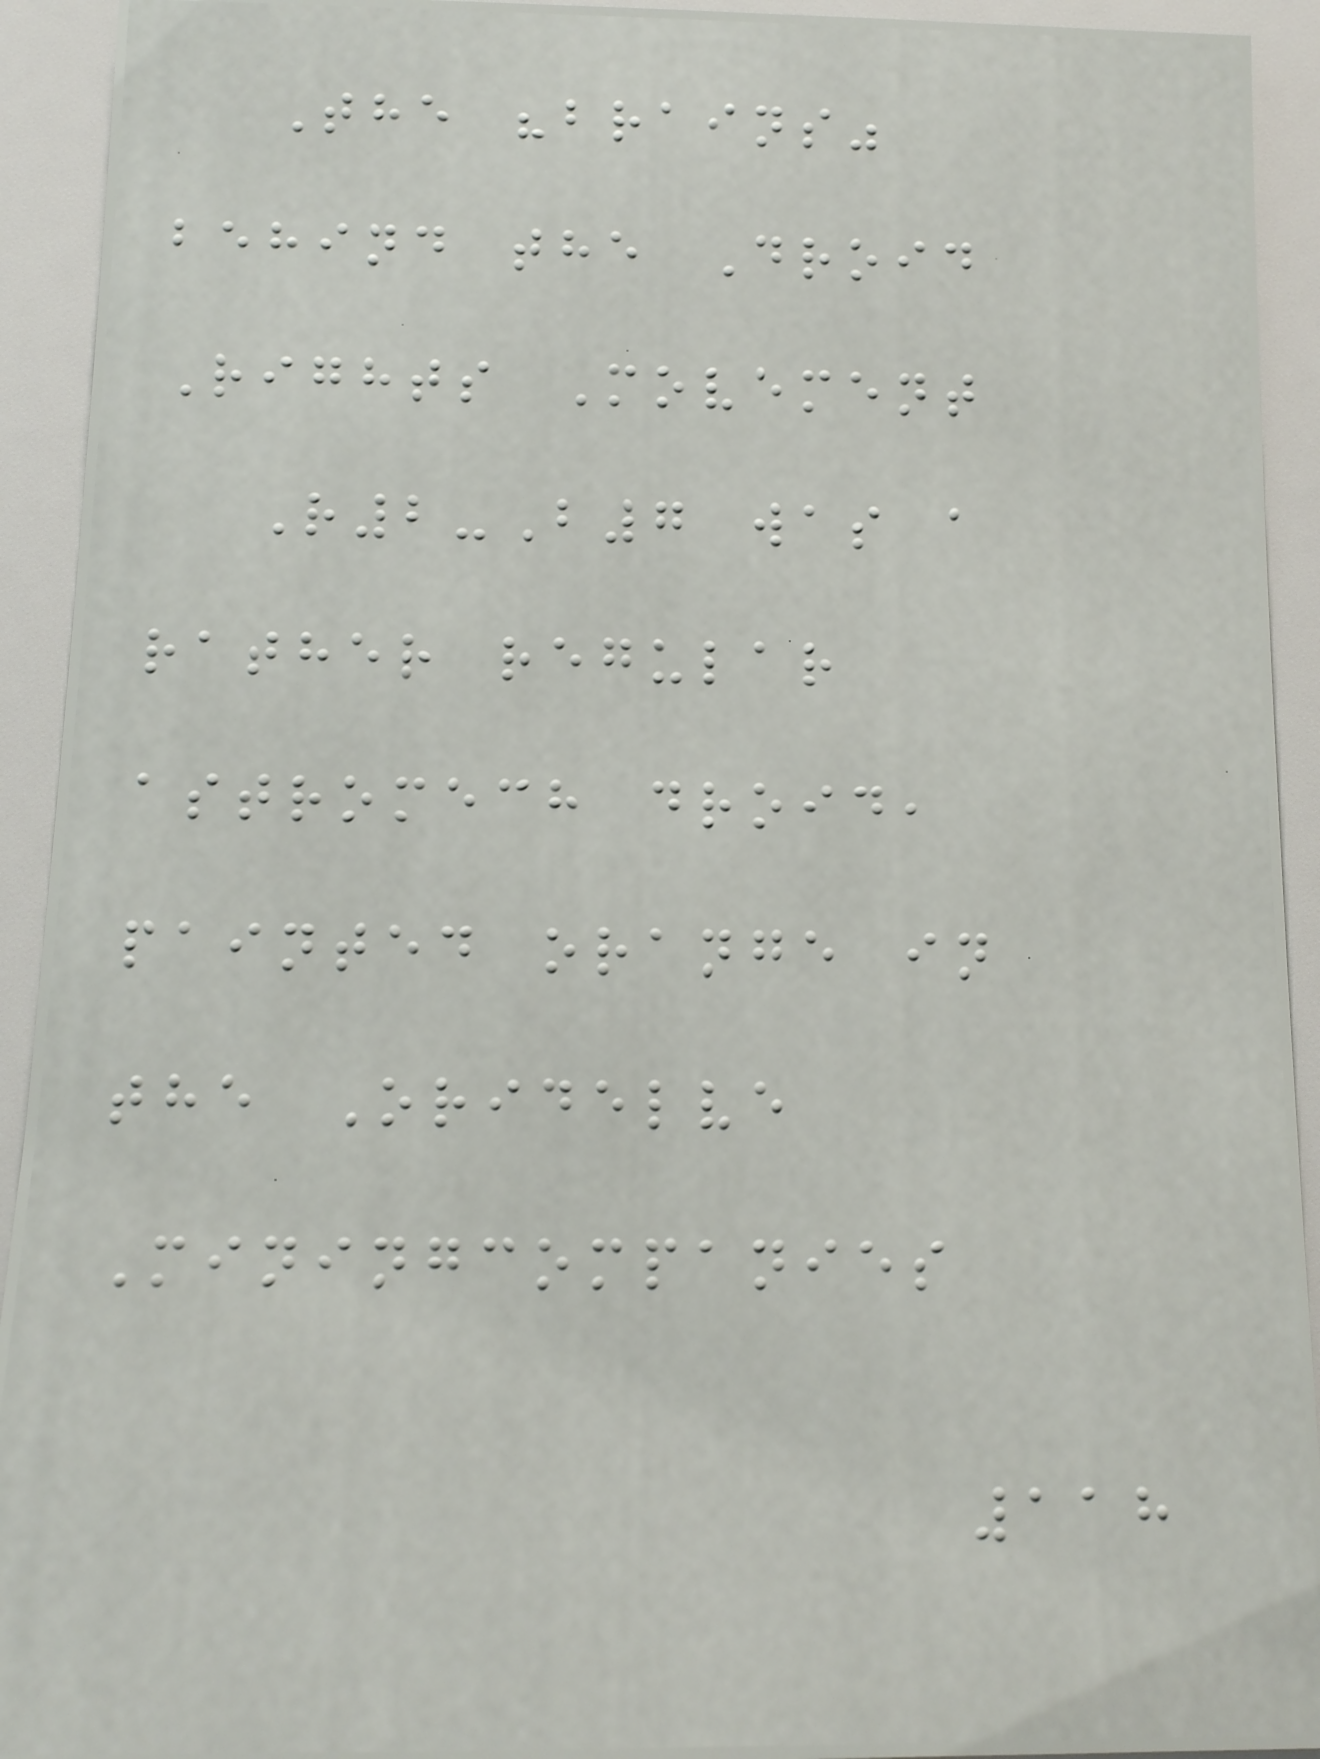The "brains"
behind the Droid
Rights Movement
R2-B7 was a
rather regular
astromech droid,
painted orange in
the Oridelve
Miningcompanies
118
